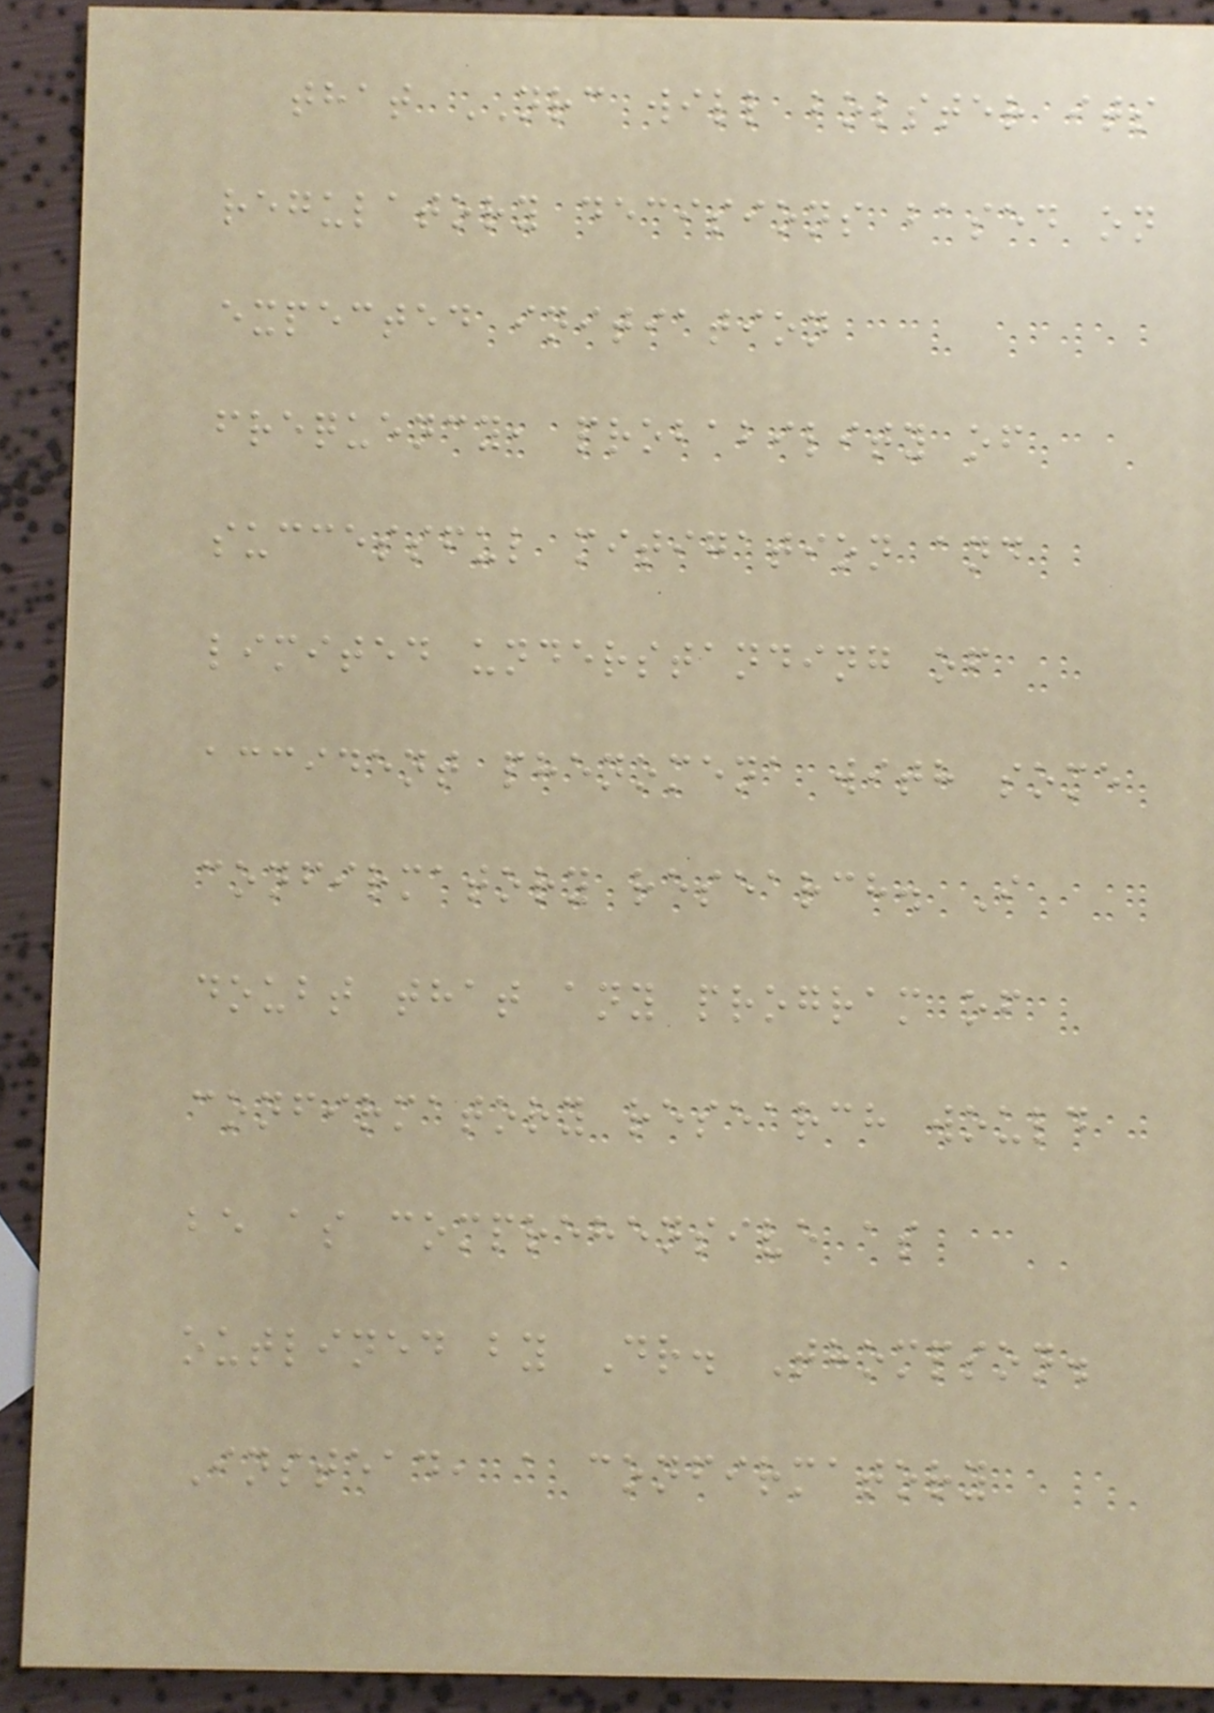that NRC will bolster its
regulatory decisions based on
expected initiation
frequency, probability of
successful mitigation and
limited understanding of
accident phenomena with some
confirmatory research. I
doubt that any program of
confirmatory research would
be as comprehensive as
outlined by Dr. Thompson.
Instead, a confirmatory
